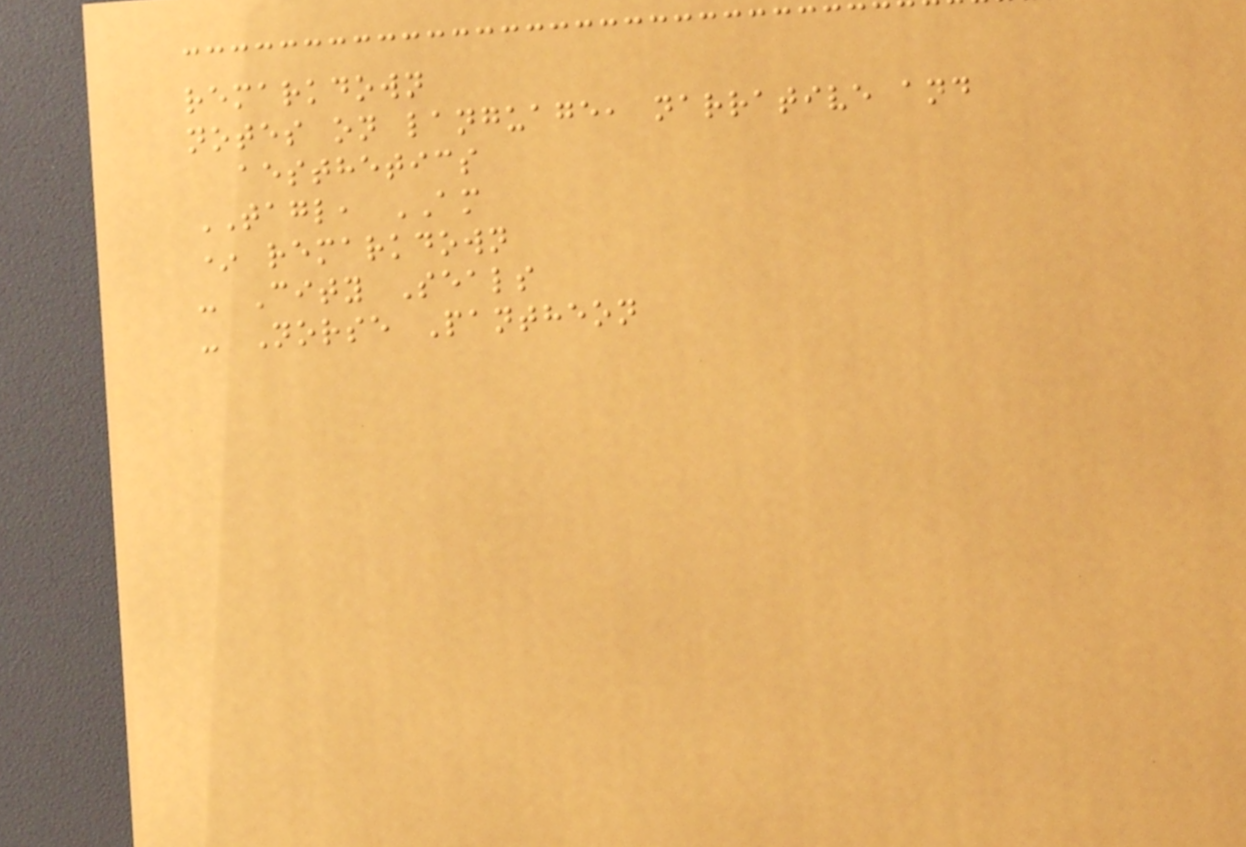remarkdown
notes on language, narrative and
aesthetics
TAGL, AM
* remarkdown
- City Seals
- Norse Pantheon
